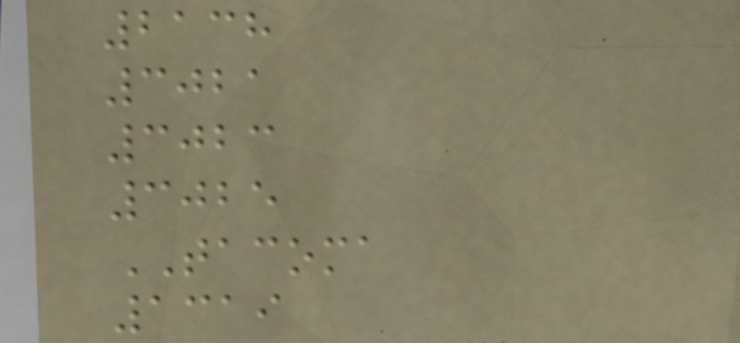2138
3021
3023
3025
TACOMA
1319
